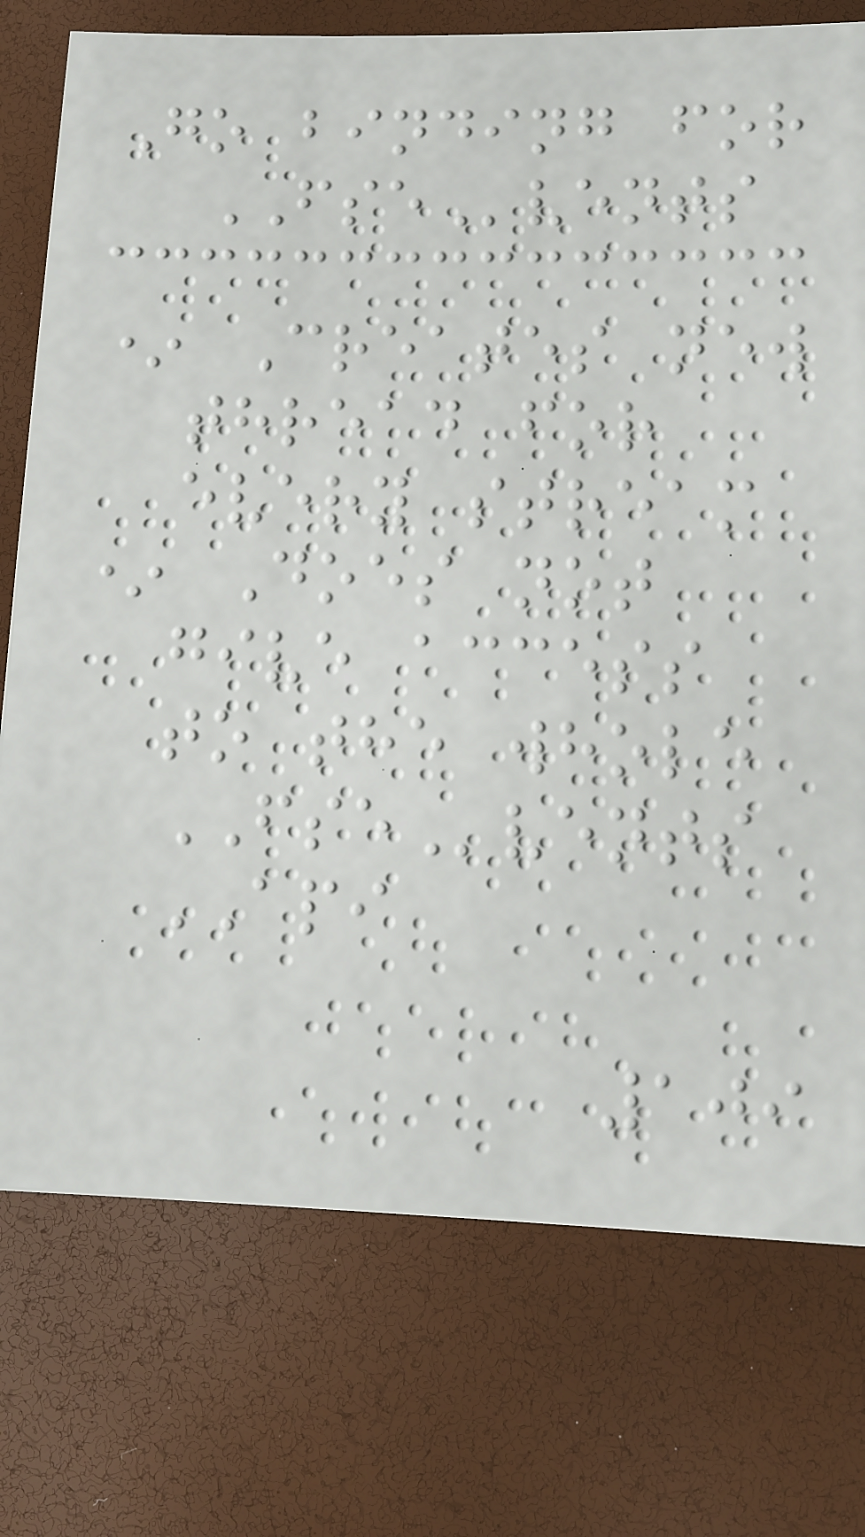Go binding for
FSEvents
* Creates new
thread for
every stream
* Does not
give access
to the whole
FSEvents
API
109
